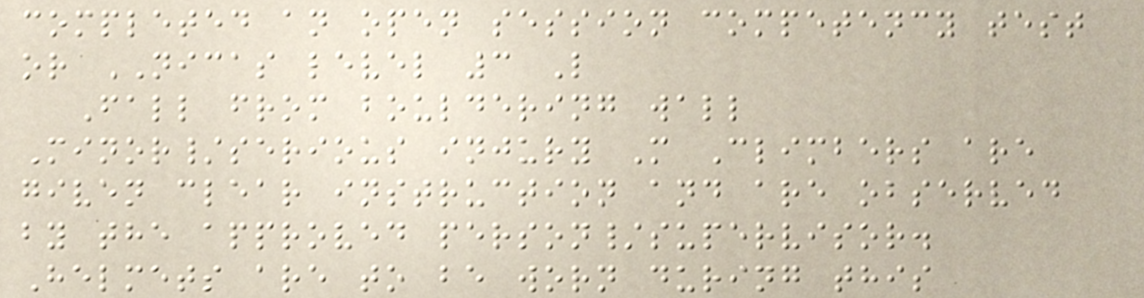completed an open session competency test
or NICAS level 3 L
Fall from bouldering wall
Minor/serious injury M Climbers are
given clear instruction and are observed
by the approved person/supervisor.
Helmets are to be worn during this
